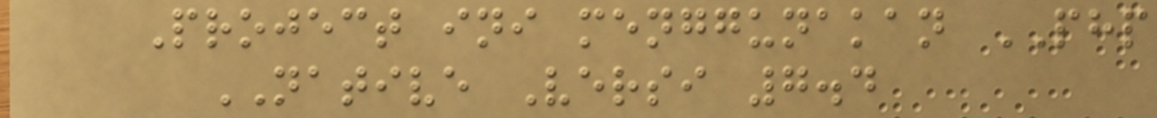Project ini menggunakan PHP
NATIVE Versi 7.4
